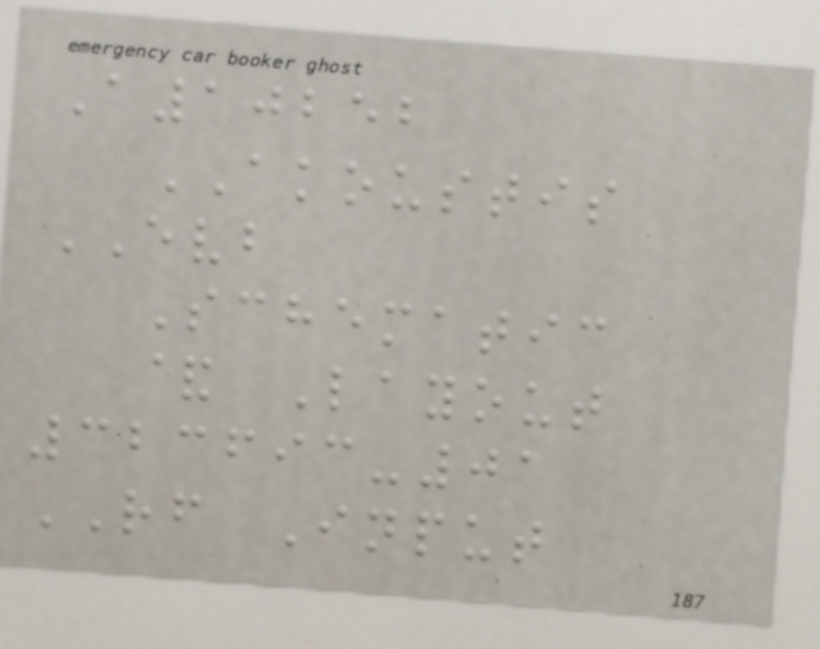A10252
AKOUSTIS
EVB
Schematic
& Layout
323693-01
RF Input
